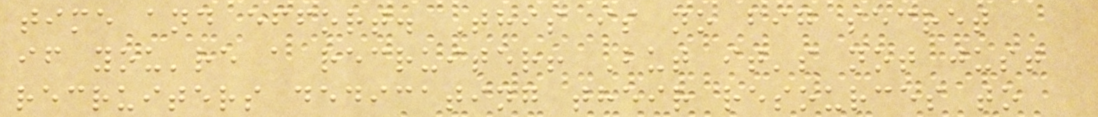time and effort. This is no big secret
if you're a recruiter! But it's not just
recruiters dedicating their resources to
